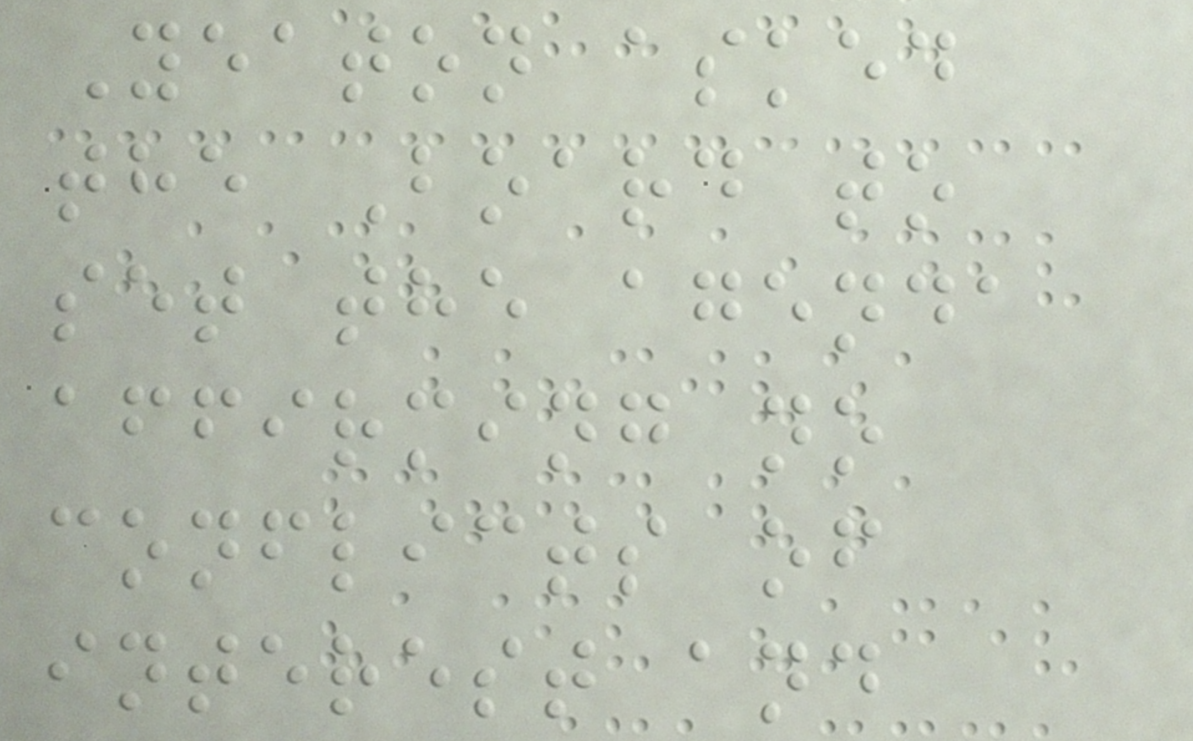Yeaton asked
the Board to
set the agenda
affirming no
conflicts of
interest and
